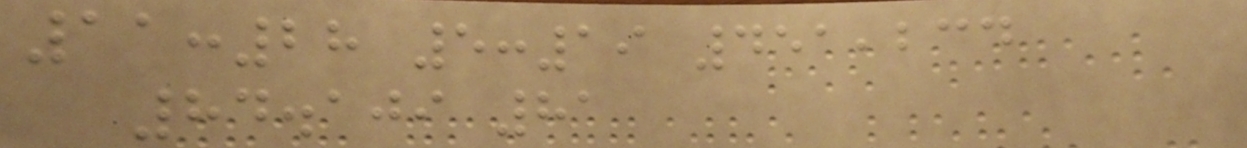11:28 5:19 451,234
84.109 81
